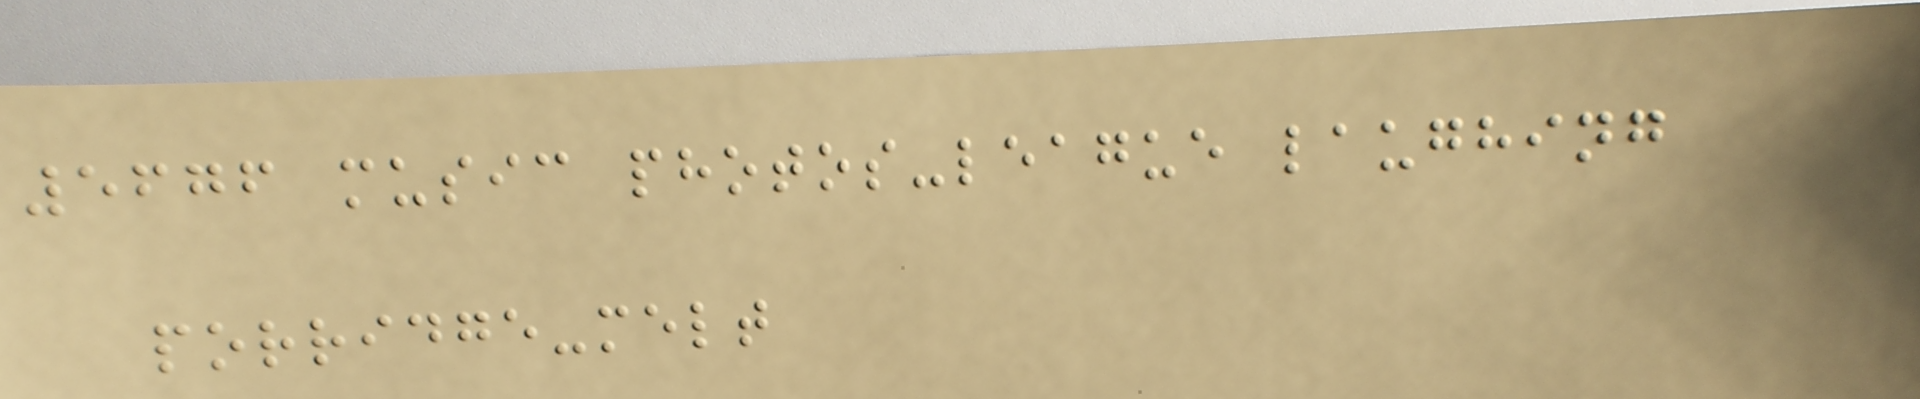5676 music photos-league laughing
porridge-melt
